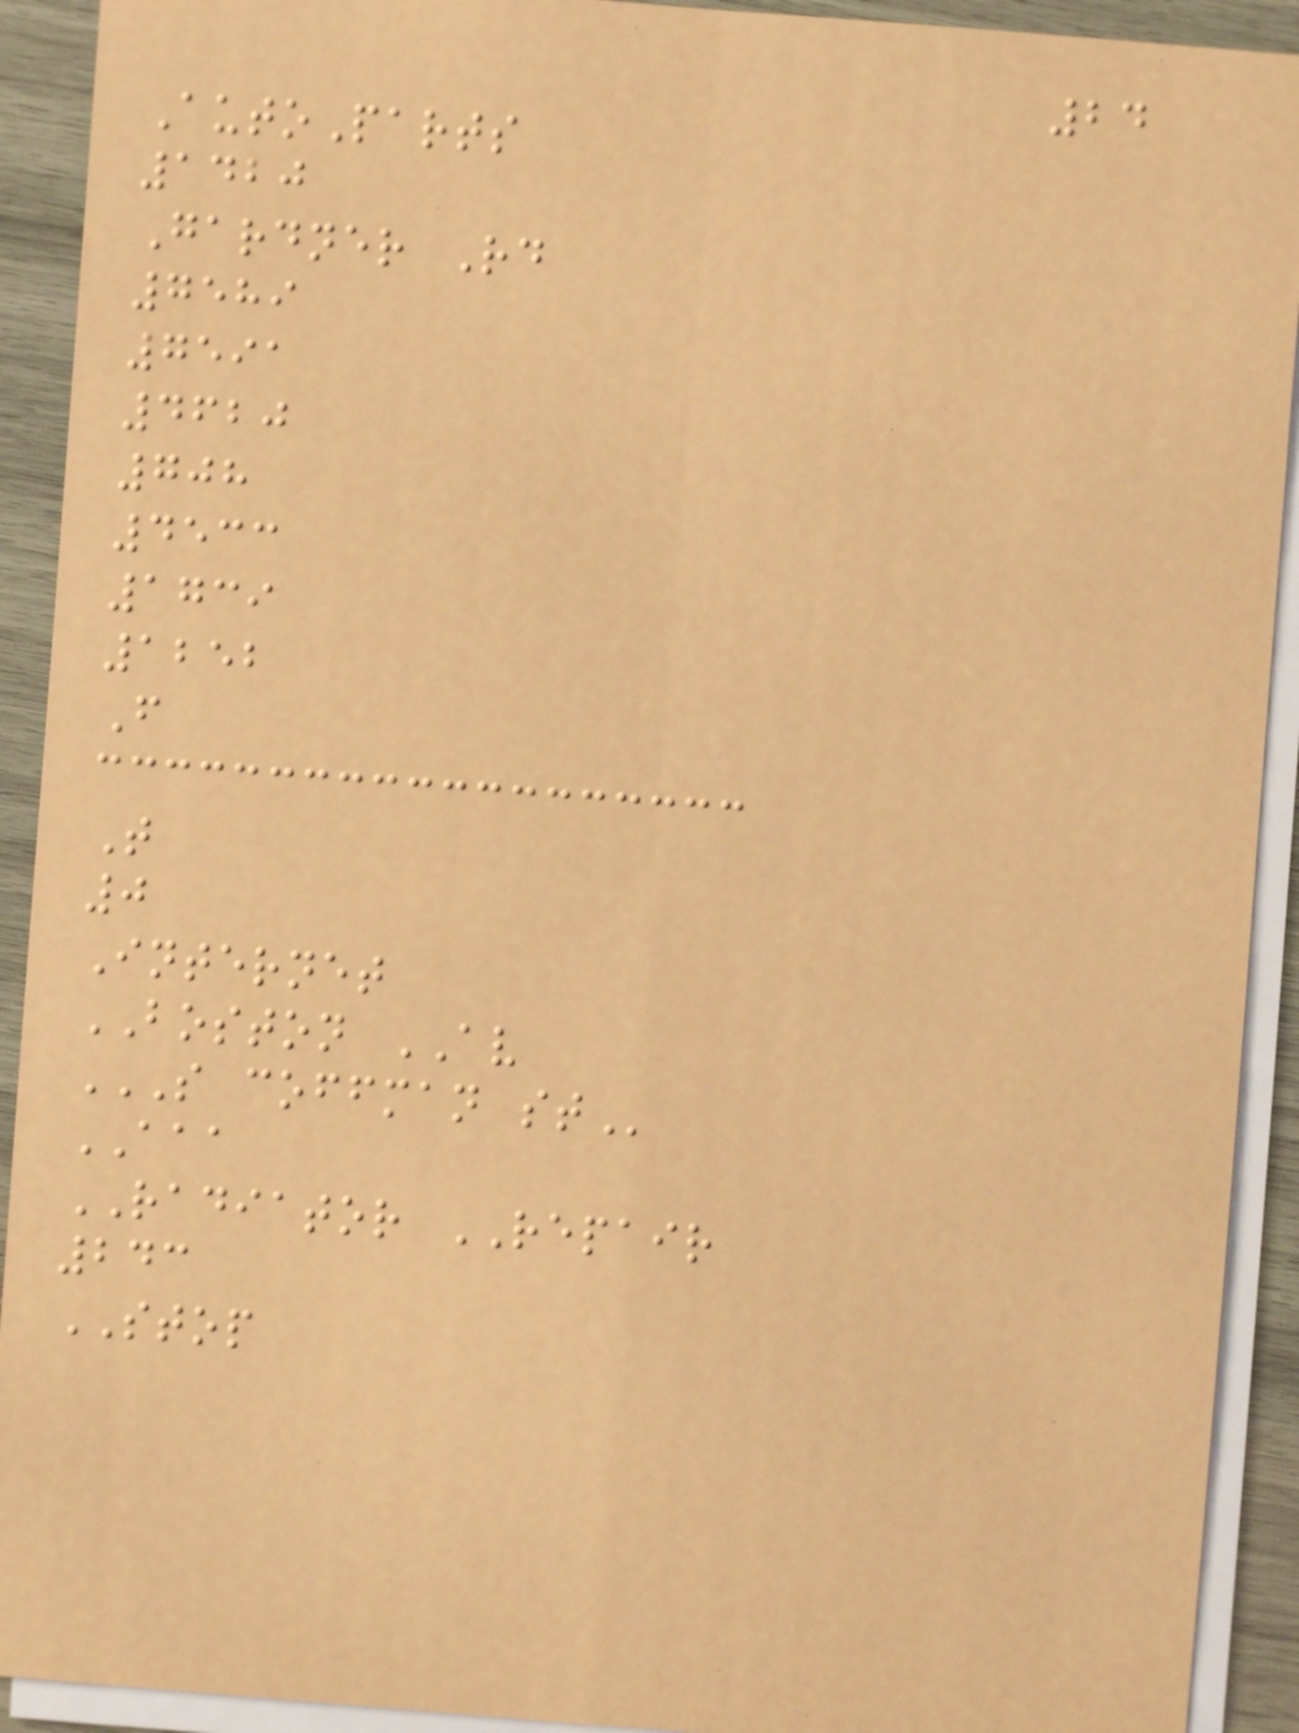24
AutoParts
1420
Gardner Rd
7589
7591
4620
708
4533
1739
1252
F
T
0
Internet
BOSTON AV
S COFFMAN ST
AAA
RADIATOR REPAIR
243
STOP
